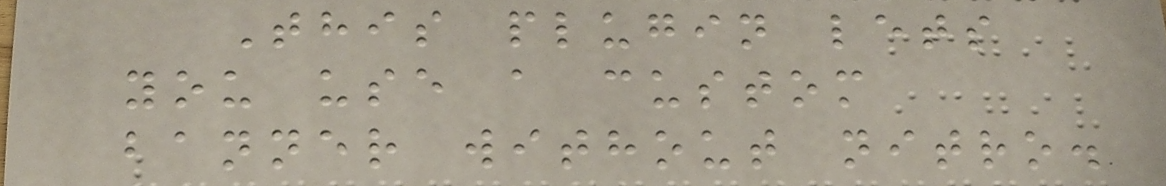This plugin lets
you use a custom
banner without nitro.
